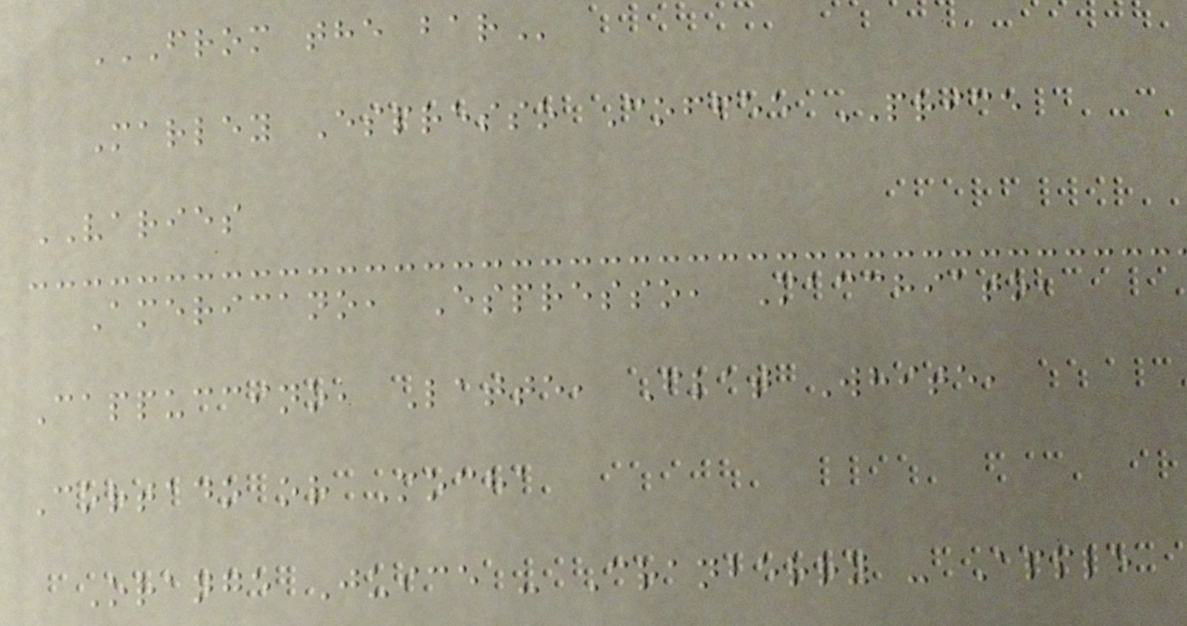FROM THE BAR
Marley Espresso Coffee PRICE
VARIES
Americano, Espresso, Macchiato,
Cappuccino, Latte, Flat White,
Cortado or Mocha
Orange Juice - Cranberry - Apple
